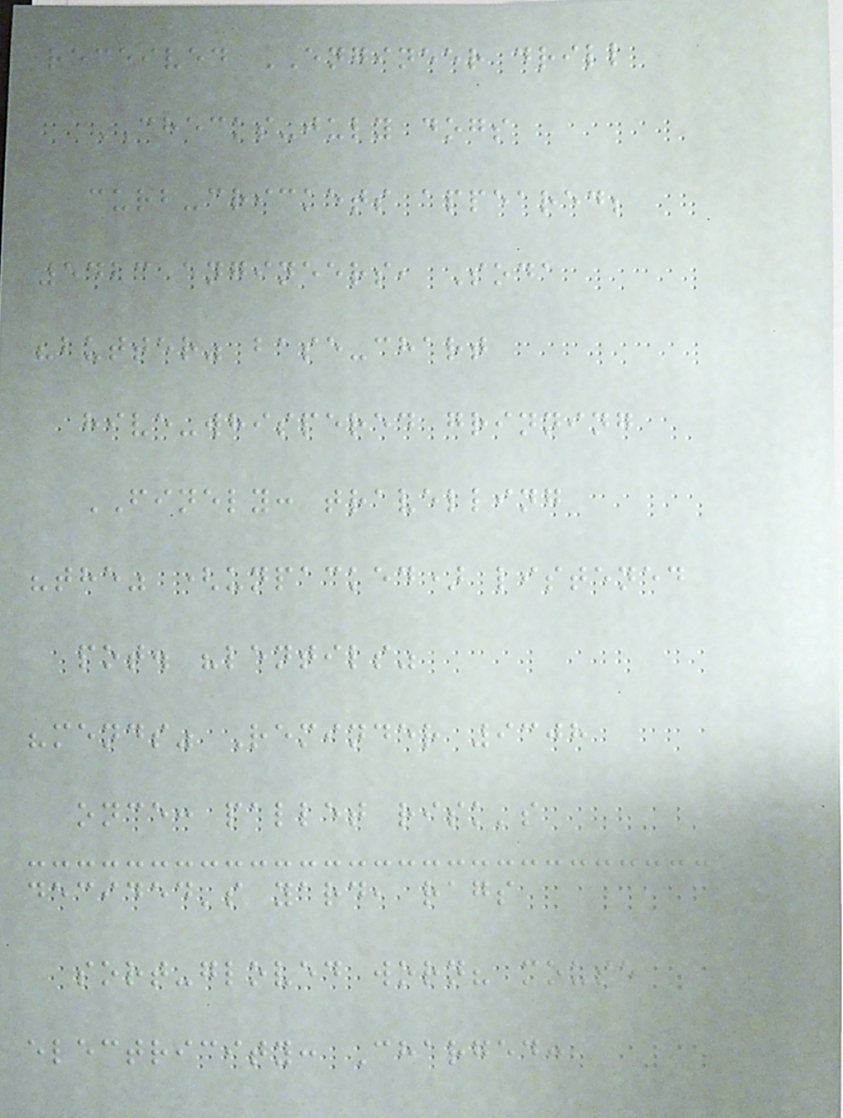received ENGINEER drill
CHECKS-july dogs
curb-crickets appeared;
5423 engineers, Soda
"butter" base-chart
hive-whispered grinning
FINELY: travelling
"the" (unpacked) listened
pot. "lentils"
"mends" Reminder 9308
once: pallet risk's
decided's yard, rags
sort-gloved worn? mouse
electricity: Charged:
